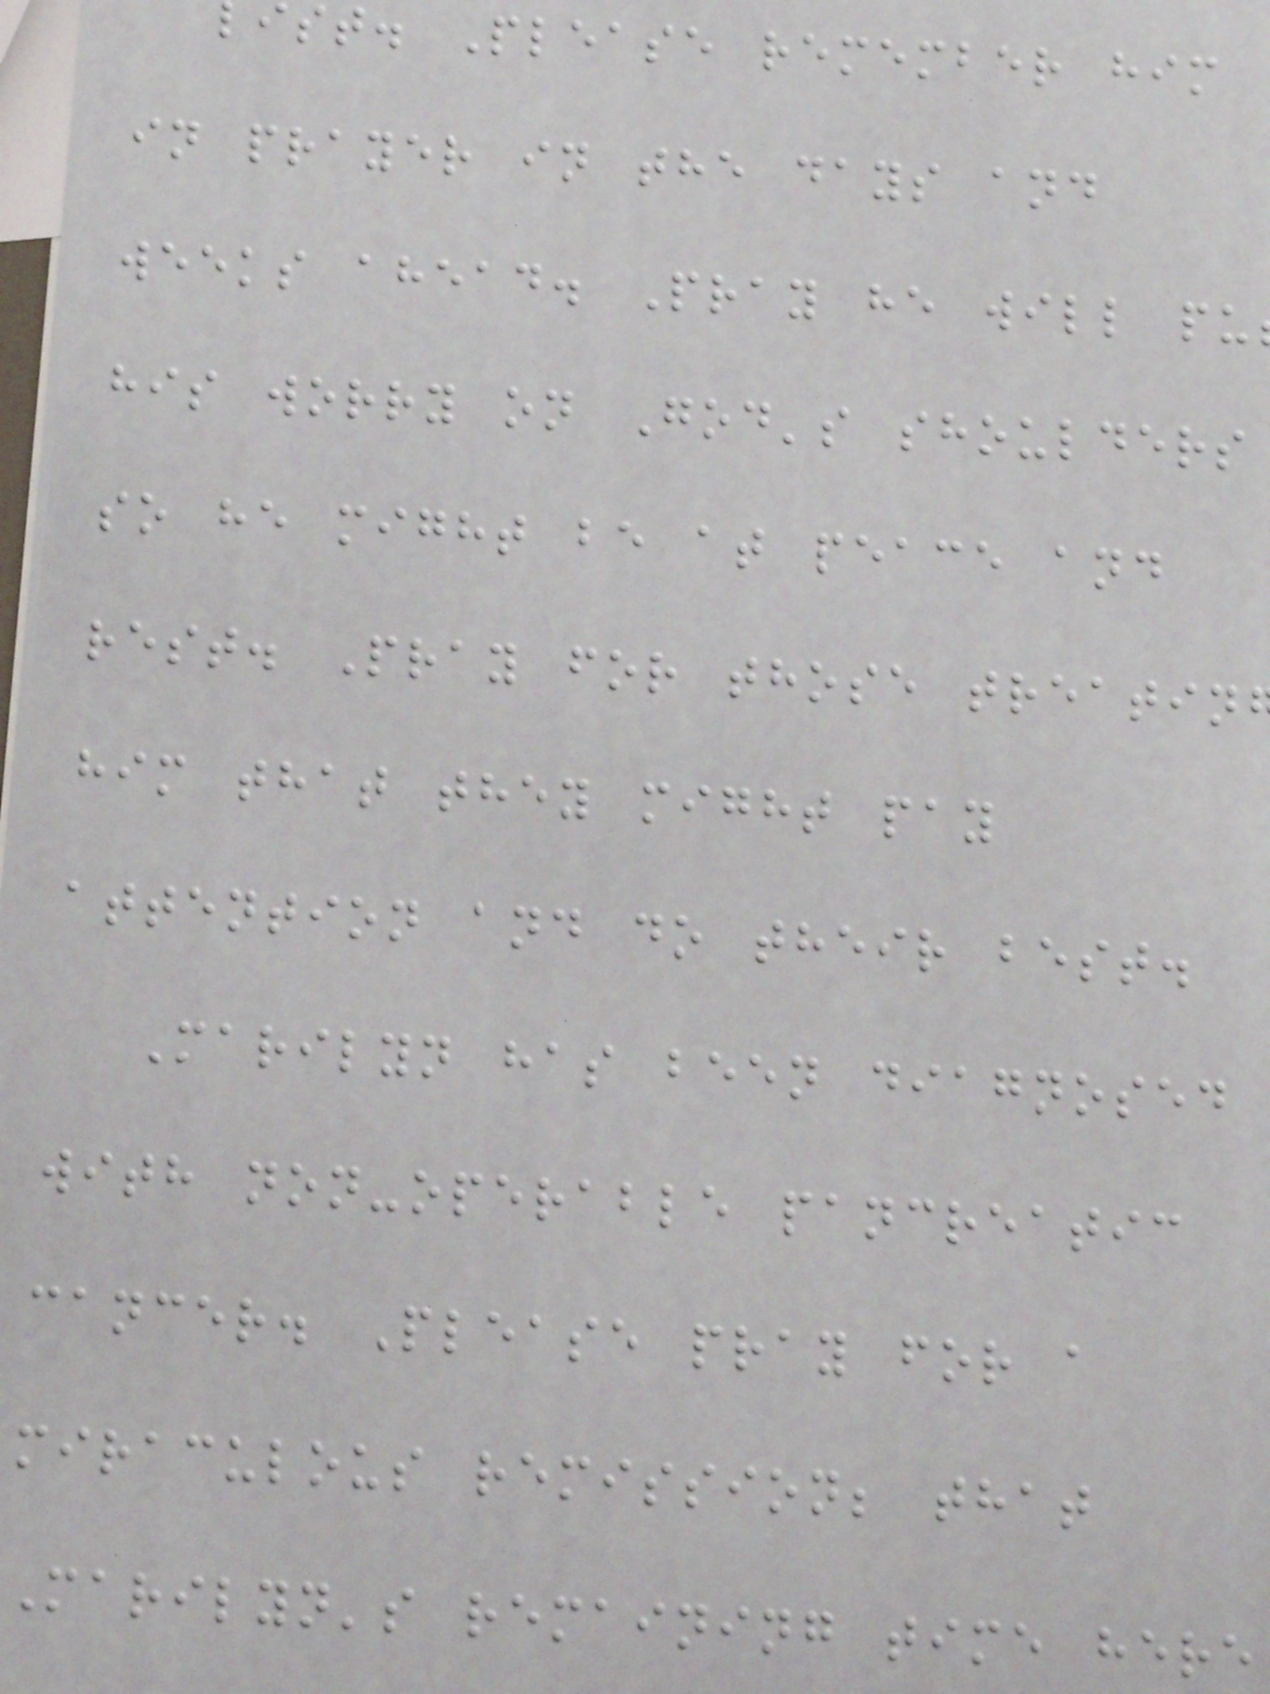ist. Please remember him
in prayer in the days and
weeks ahead. Pray he will pu
his worry on God's shoulders
so he might be at peace and
rest. Pray for those treatin
him that they might pay
attention and do their best.
Marilyn has been diagnosed
with non-operable pancreatic
cancer. Please pray for a
miraculous remission; that
Marilyn's remaining time here
